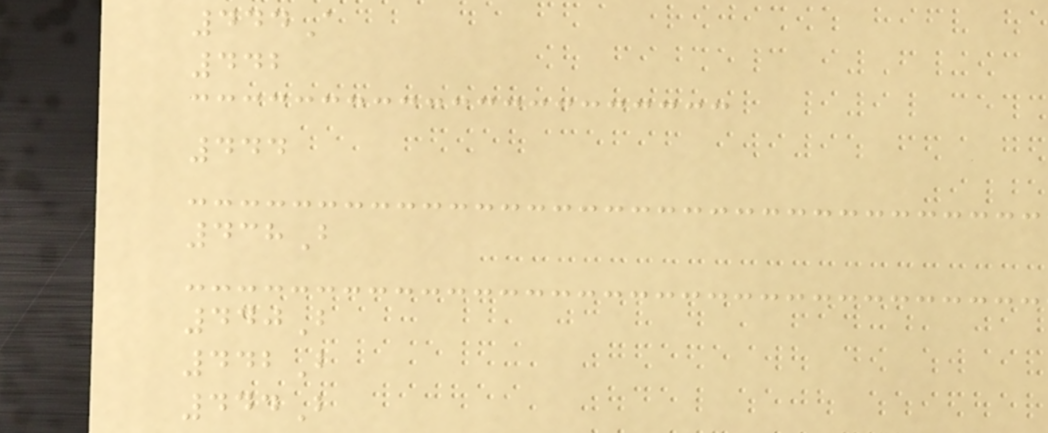444A
442
444
438B
440B
442B
444B
